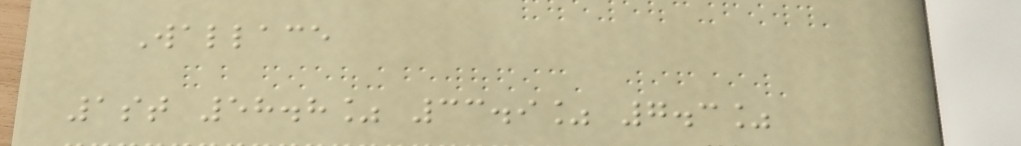Wallace
1st 58.8% 33.9% 7.3%
